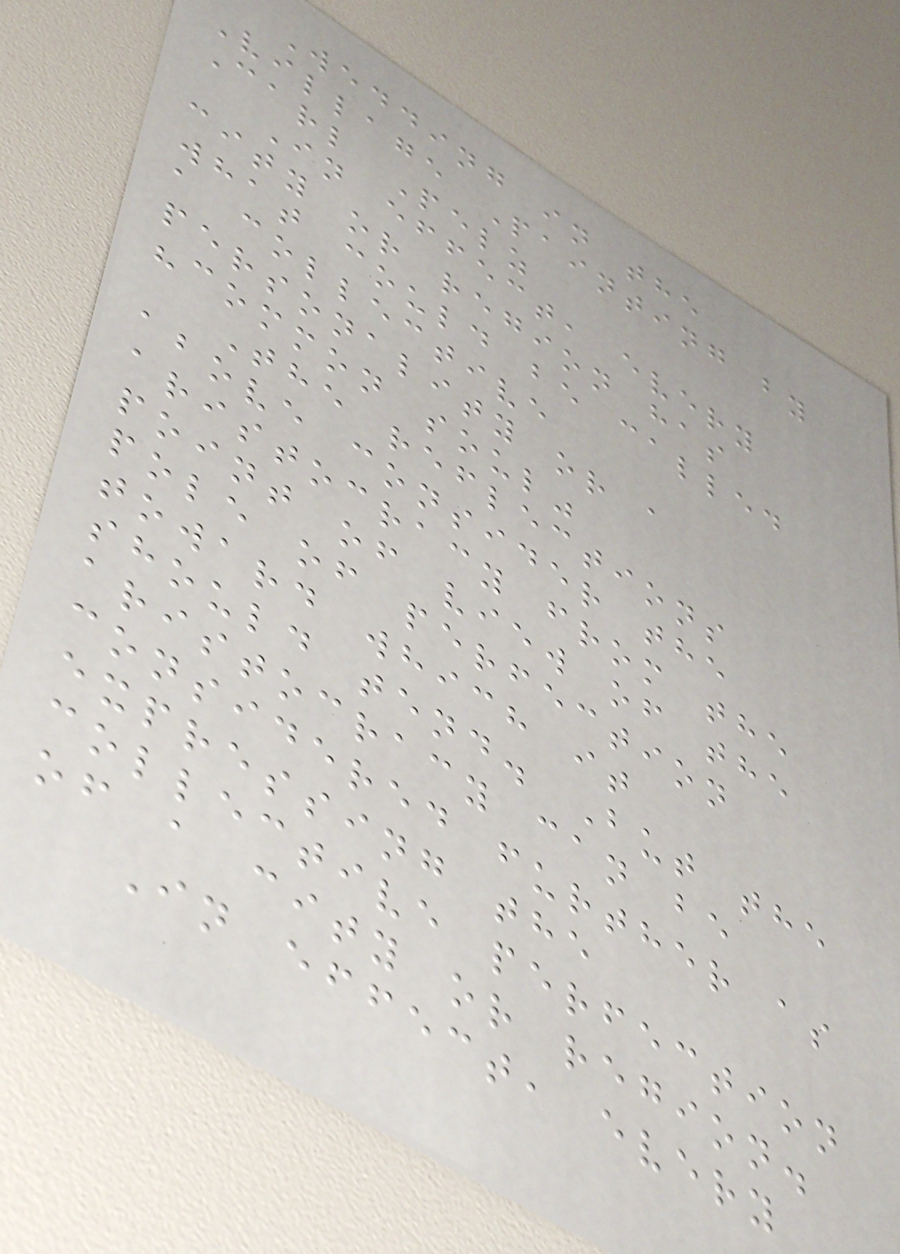Wedding in the
Village Painting by
Carl Pelz
In effect, every
city or region has
what could be called
a collective
personality or a
"common soul"
The reflections
above consider the
aristocracy from the
point of view of the
pole of perfection
toward which it
should tend. But the
aristocracy can be
considered further as
expressing the
collective perfection
of a city or region.
In effect, every
